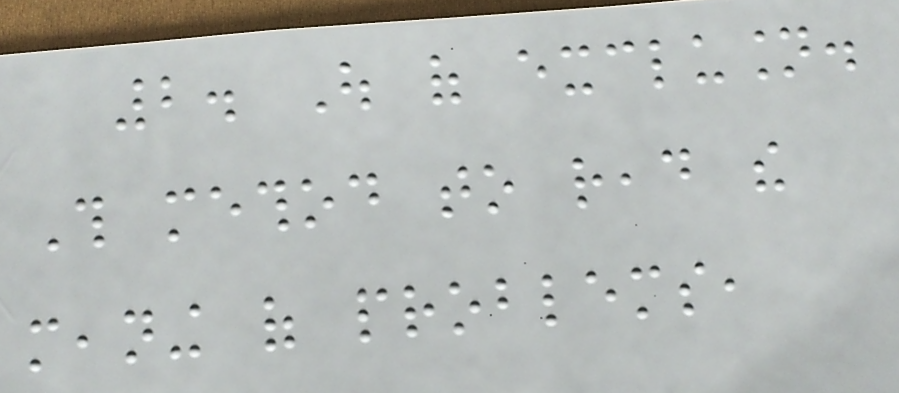2. Out of exclusion.
This method to read the
meaning of problems,
